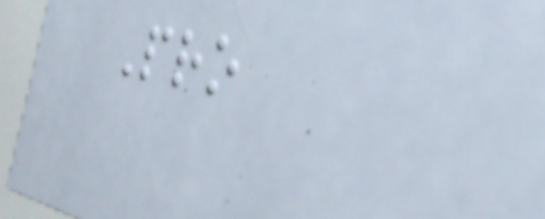Pro
